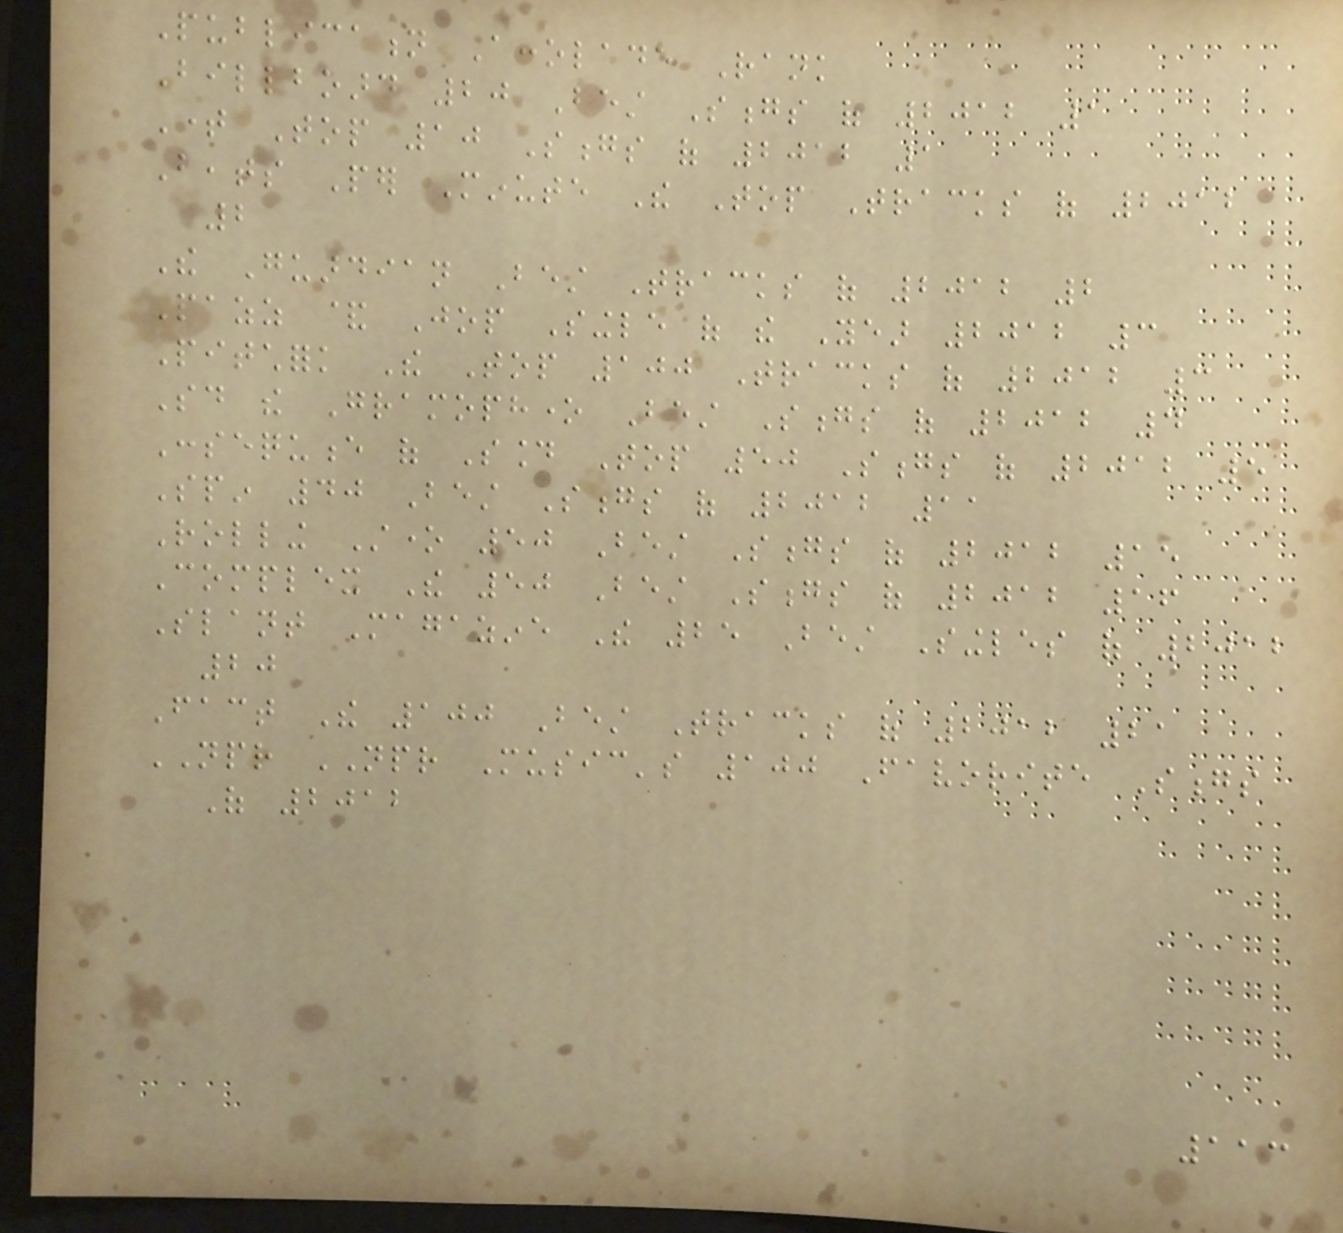Publication Accolade Rank
Billboard 20 Best Songs of 2012 1
Time Top 10 Songs of 2012 1
Beats Per Minute The Top Tracks of 2012
2
The Guardian Best Tracks of 2012 2
Pazz & Jop Single of the Year 2012 3
Pitchfork The Top 100 Tracks of 2012 3
Said the Gramophone Best Songs of 2012 4
Consequence of Sound Top 50 Songs of 2012 5
Spin 40 Best Songs of 2012 11
Rolling Stone 50 Best Songs of 2012 15
Complex The 50 Best Songs of 2012 16
Slant Magazine The 25 Best Singles of 2012
20
Fact The 100 Best Tracks of 2012 21
NPR NPR Music's 100 Favorite Songs
Of 2012
113
